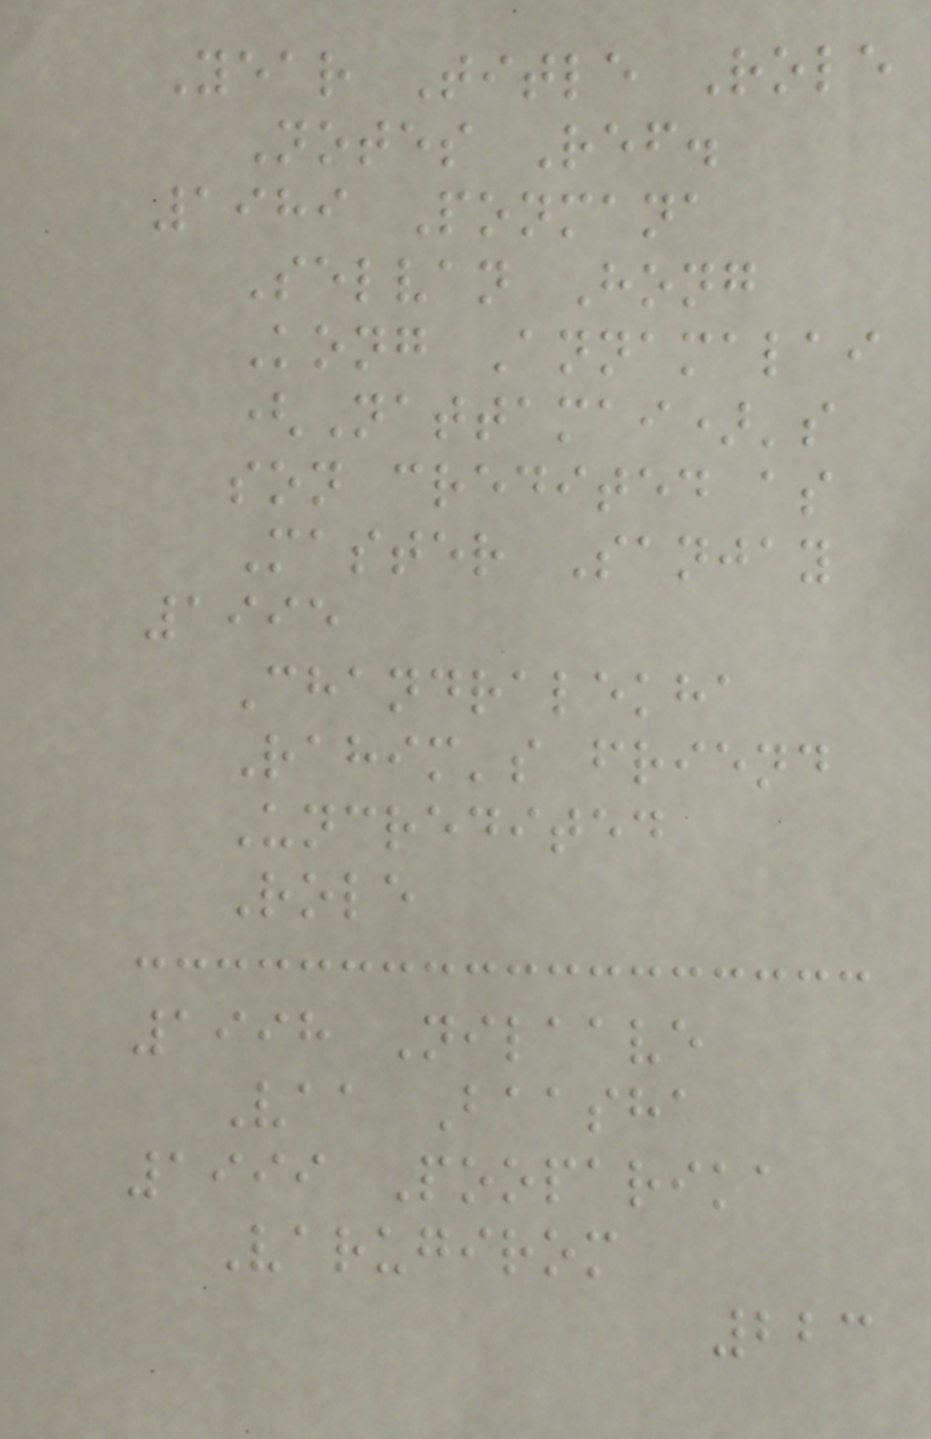Year Title Role
Notes Ref.
1989 Ponmana
Selvan Hong
Kong Annamalai
(Nattamai)'s
son credited as
Master Sanjay
1995
Chandralekha
Rahim's friend
Uncredited
Role
1998 Nilaave
Vaa Baasha
1999 Pooparika
Varugirom
223
